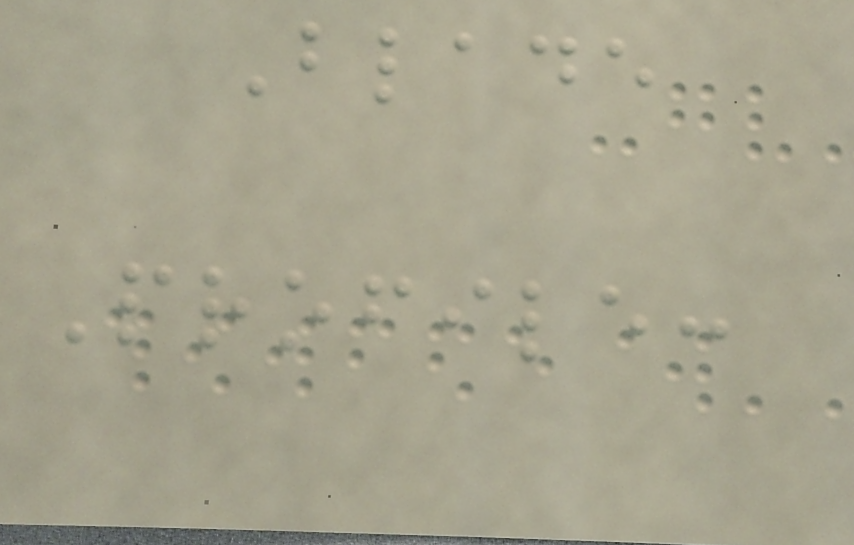Blade
Profile:
